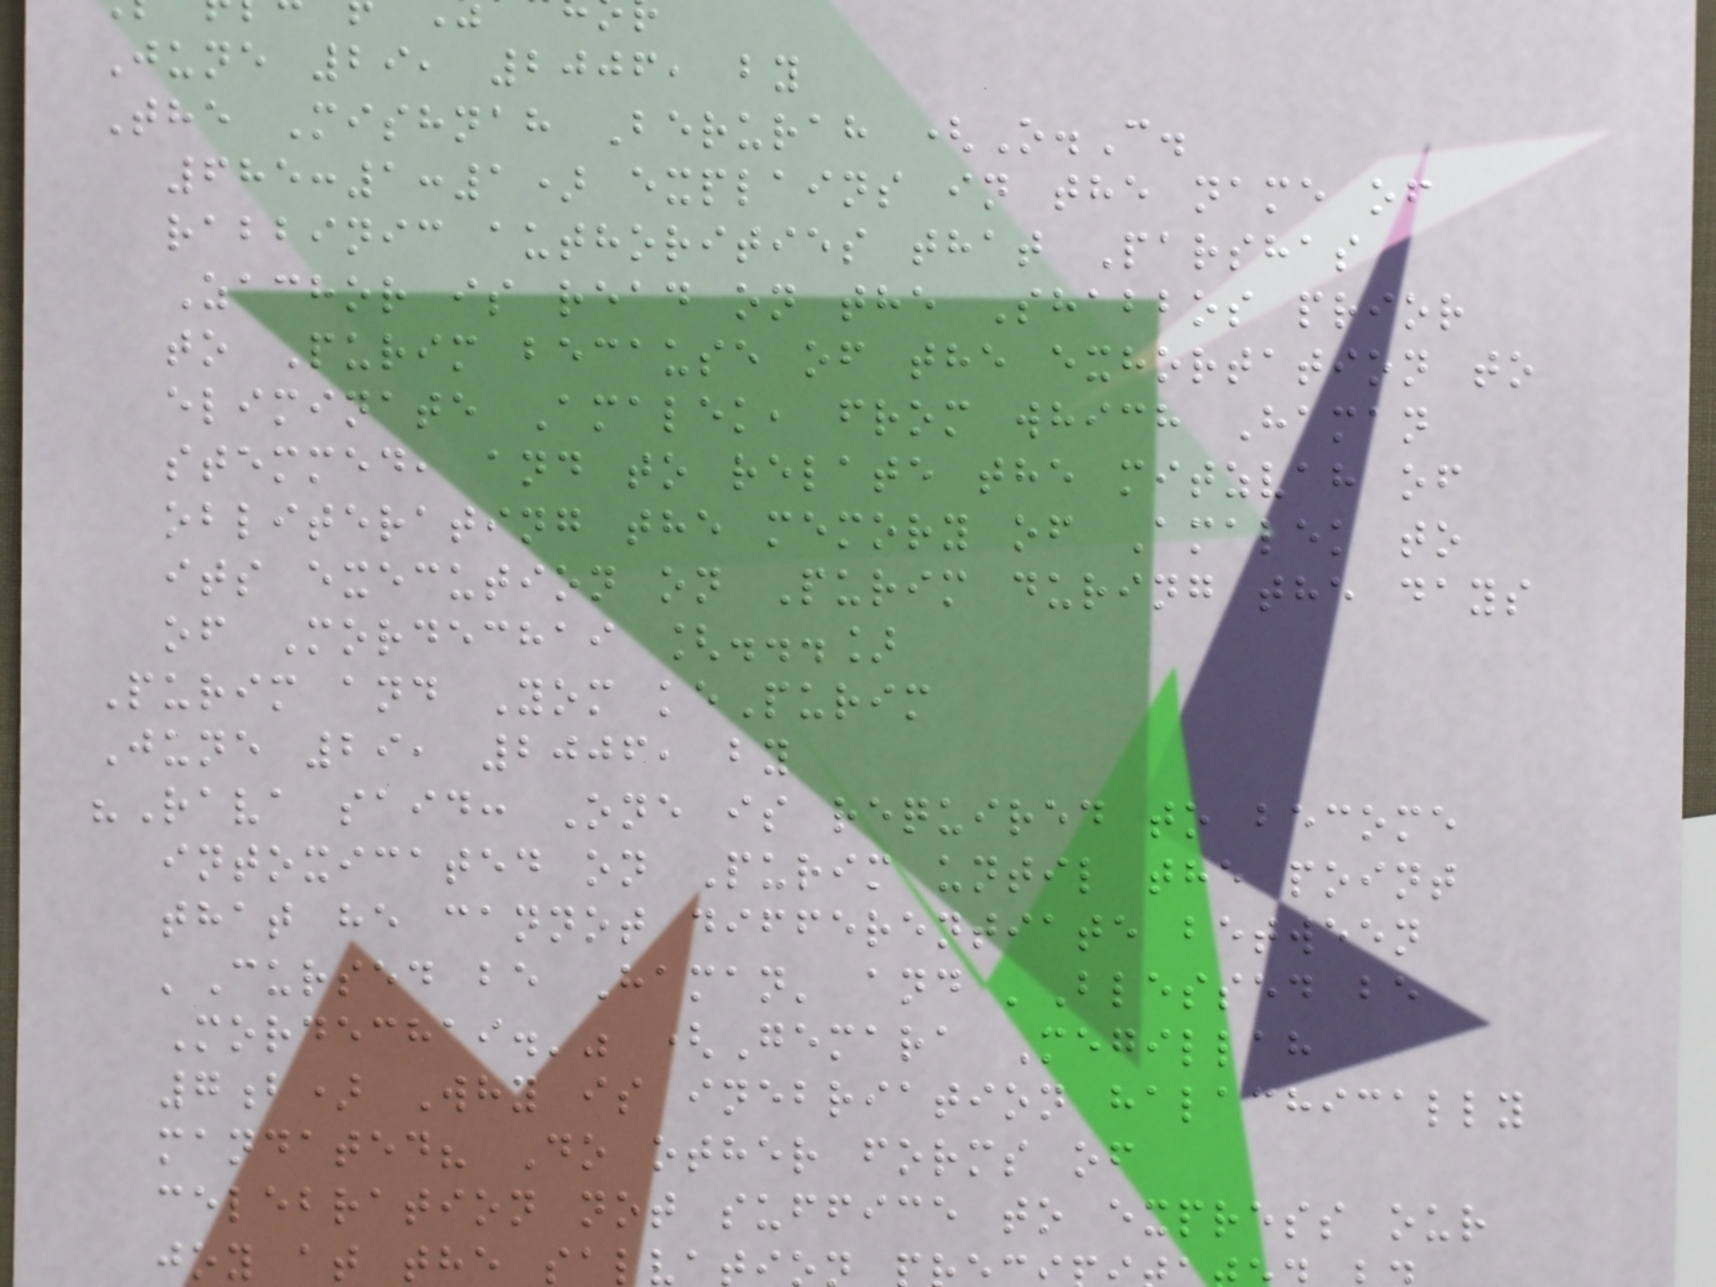June 29, 2006, by
The Mishnah Berurah (O.C.
685:1:1) explains in the name of
rabbinic authorities that Parshas
Zachor is read on the Shabbos prior
to Purim because of the exhortation to
eliminate Amalek, from which Haman
stemmed, and to relate the mitzvah of
obliterating the memory of Amalek to
its execution on Purim during the days
of Mordechai [...]
Purim and Yom kePurim
June 29, 2006, by
"Rava said: One is required to become
intoxicated on Purim until the point
that he cannot differentiate between
'Cursed be Haman' and 'Blessed be
Mordechai.'" (Gemara Megillah
7b) Why is inebriation halachically
mandated? Do other forms of
celebration not suffice to express our
joy at the salva
